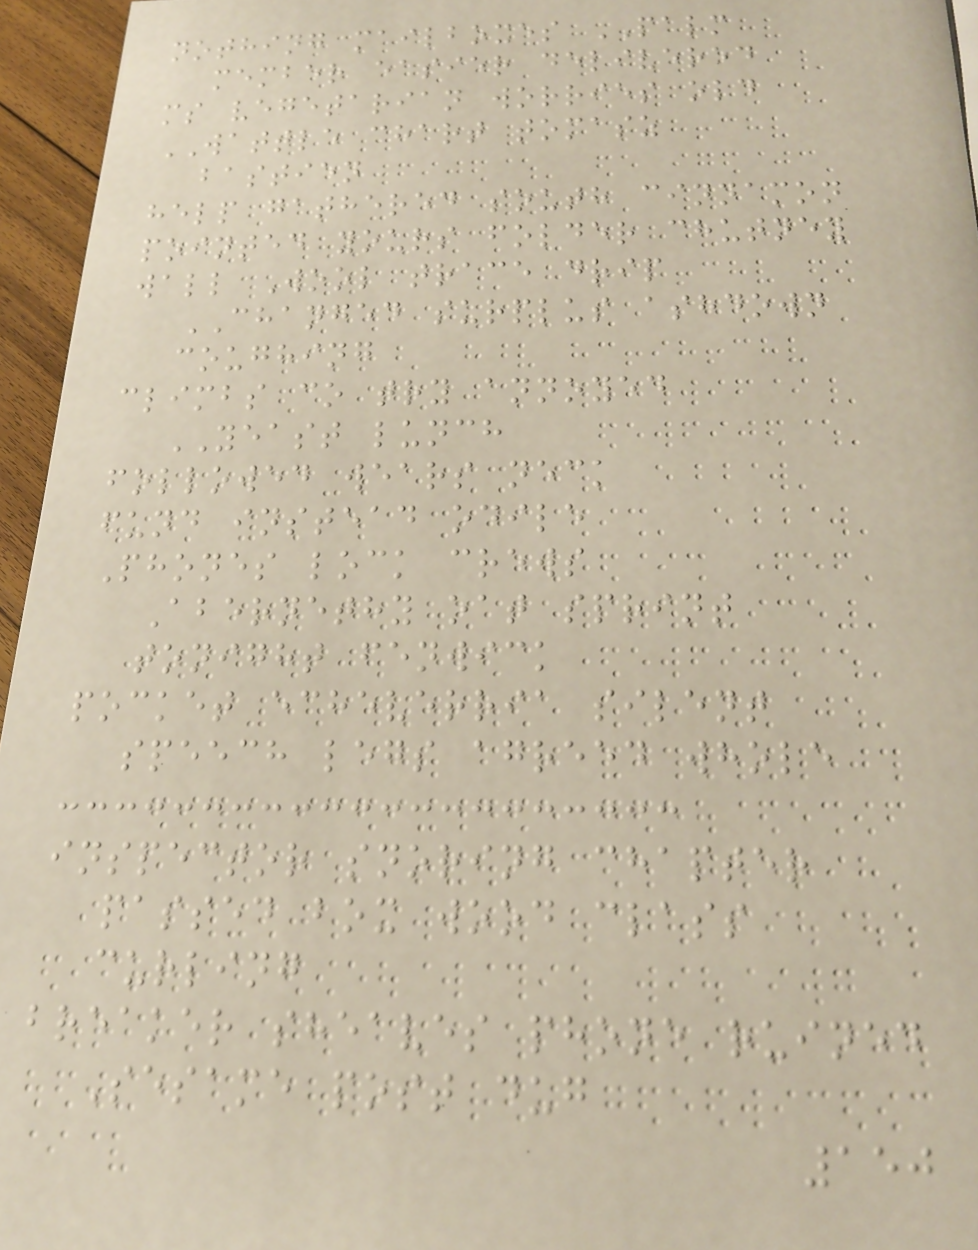nothing mailboxes PALM
member easier delivered
ms vegetarian worries old
WATTLE chart tomasz
bastien
help gathered south cinnamon
pointed yours folder chutney
wall Wool trace drip
CHANGED surplus ashdown
coughing
climbs co try annoyed
YEAST lunch
followed wears neck
fund instead odile
Phones lock crews
Abernethy oat sprint
tonight fenwick
pocket echeverria silent
speech legs agreed whole
inspector snoring chapter
passed box wood class
curling
breaker sheaves phone ruined
Sesame post dug
150
